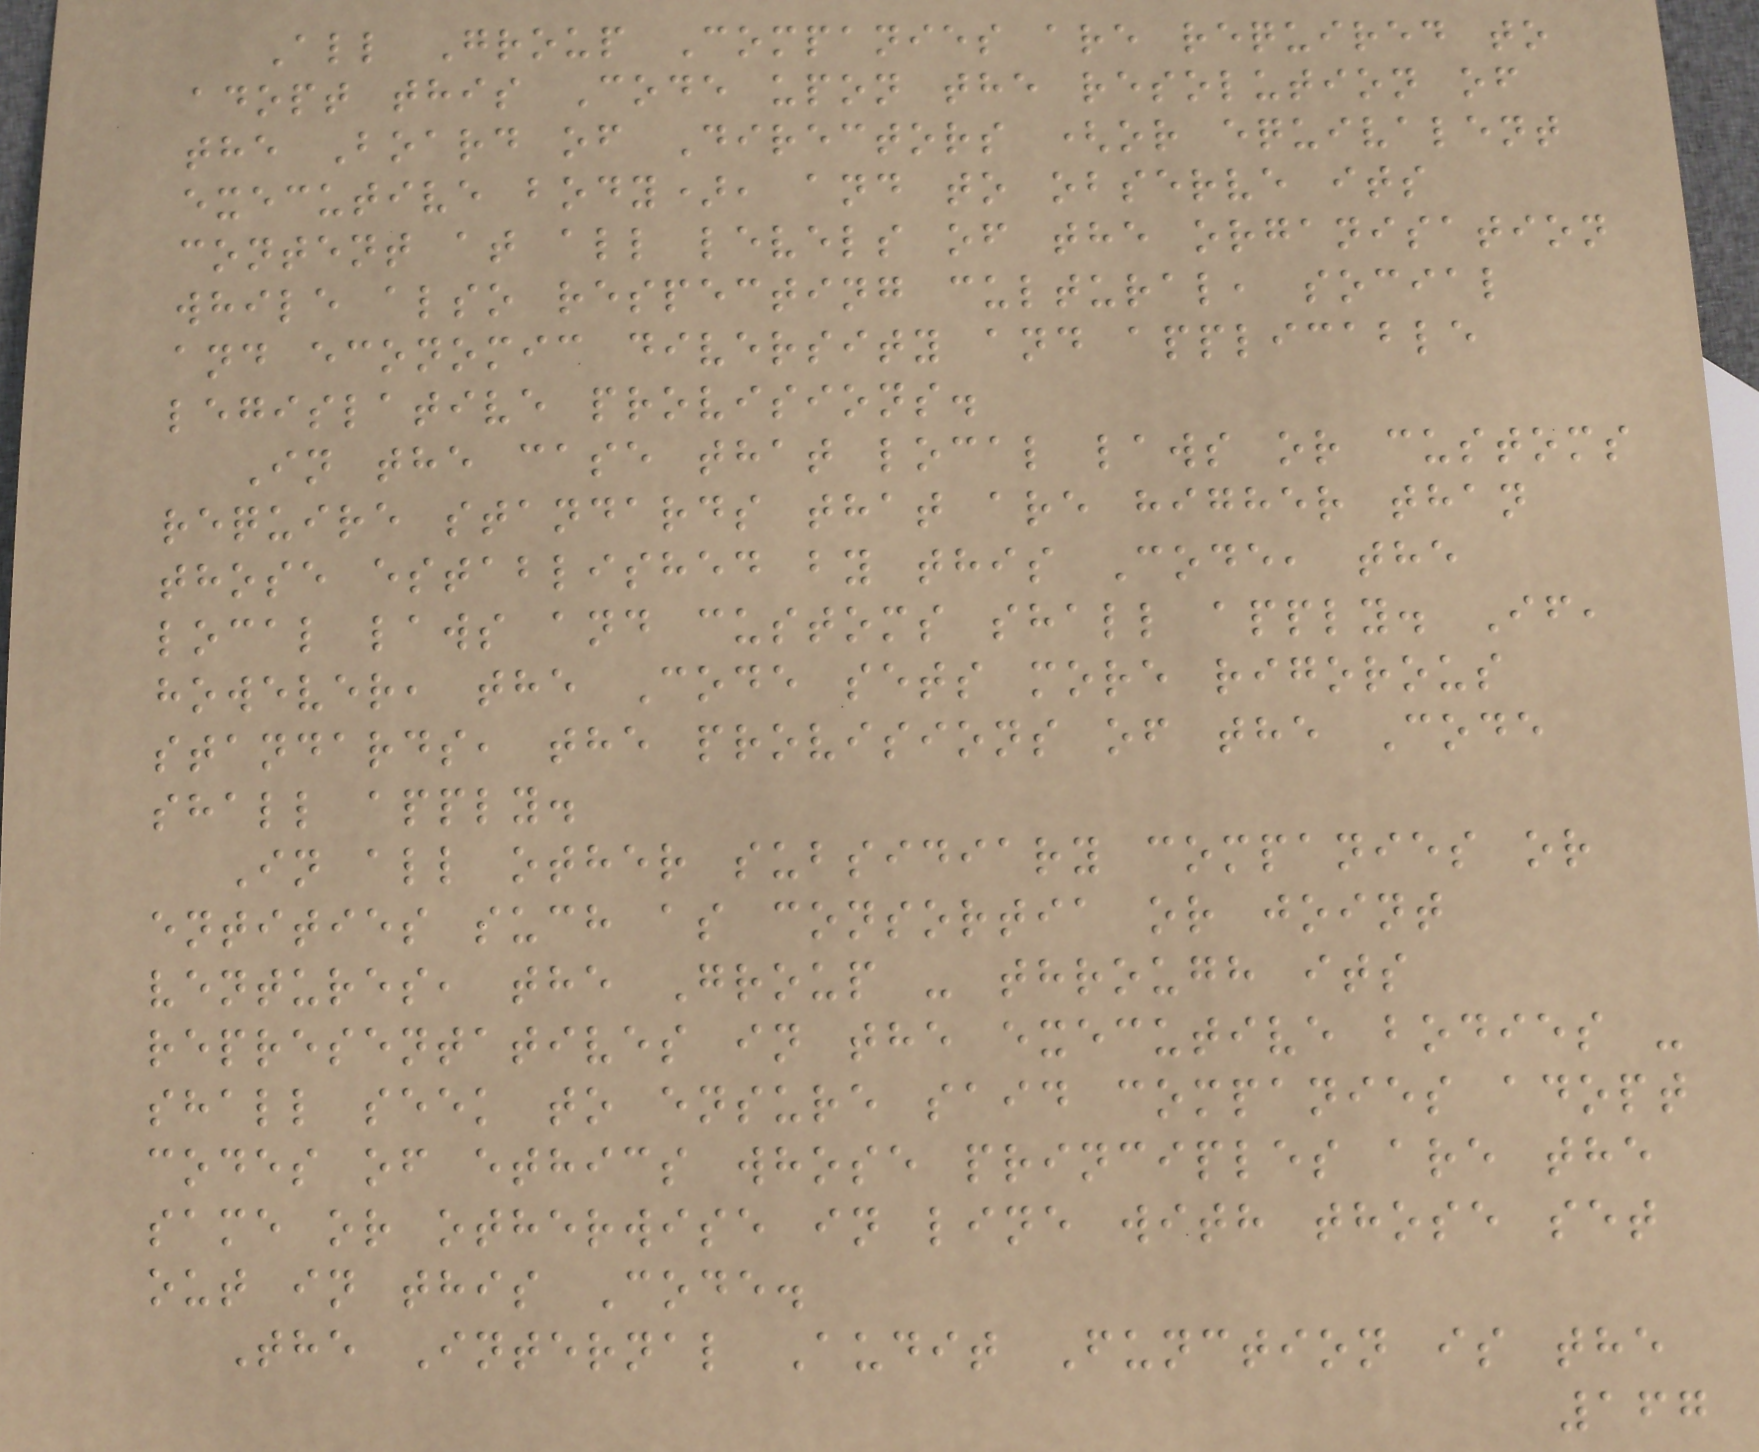All Group Companies are required to
adopt this Code upon the resolution of
the Board of Directors (or equivalent
executive body), and to observe its
content at all levels of the organisation
while also respecting cultural, social
and economic diversity and applicable
legislative provisions.
In the case that local laws or customs
require standards that are higher than
those established by this Code, the
local laws and customs shall apply. If,
however, the Code sets more rigorous
standards, the provisions of the Code
shall apply.
In all other subsidiary companies or
entities such as consortia or joint
ventures, the Group - through its
representatives in the executive bodies -
shall seek to ensure said companies adopt
codes of ethics whose principles are the
same or otherwise in line with those set
out in this Code.
The Internal Audit Function is the
167
